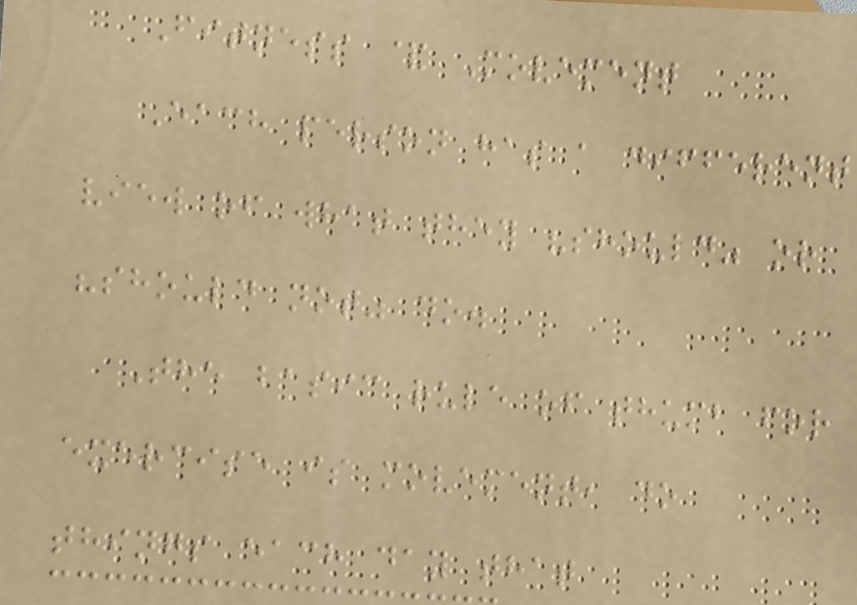Fitness & Movement
Each person has a different
view of what they "should" or
"should not" do.
The basic rule of thumb for
exercise is movement, do
things each day that
